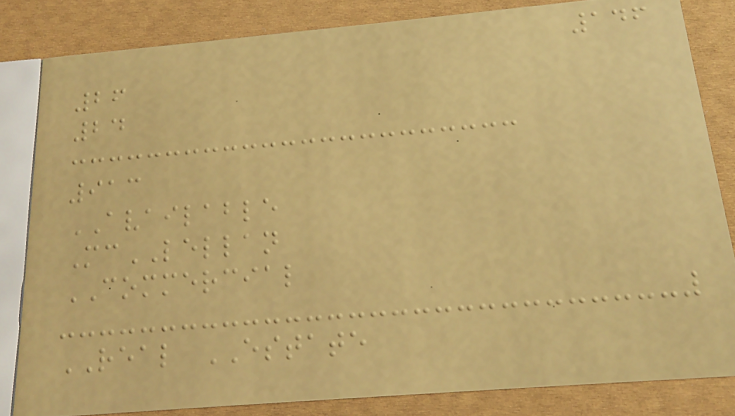146
26
24
913
AVAILABLE
McLELLAN
COMMERCIAL
REAL ESTATE
